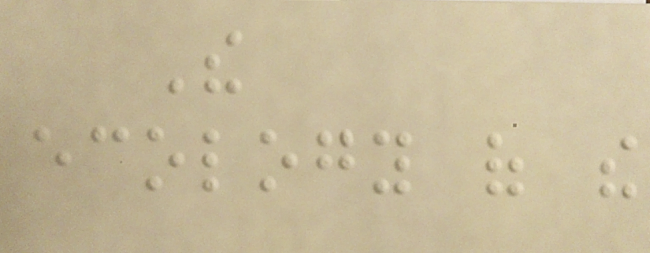The
ecology of the
